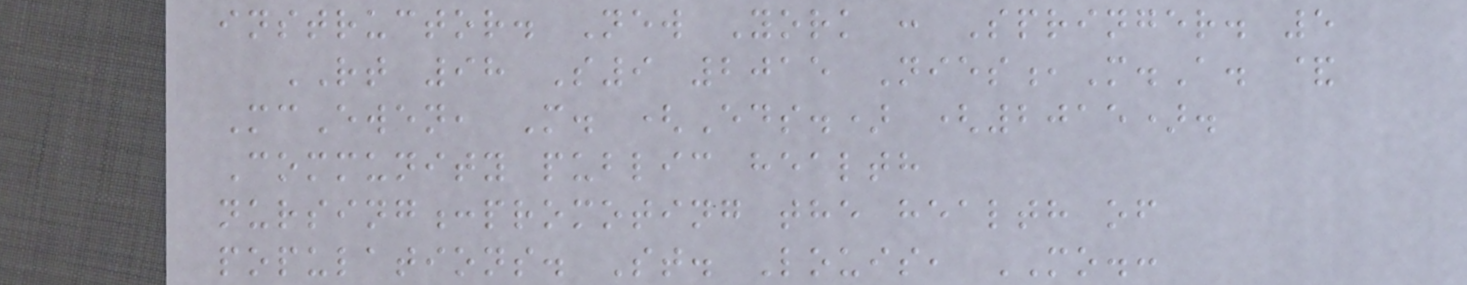instructor. New York : Springer. 5
RT 98 S9 2015 Nies,M.A. &
McEwen, M. (Eds.) (2015).
Community public health
nursing:promoting the health of
populations. St. Louis, MO.:
